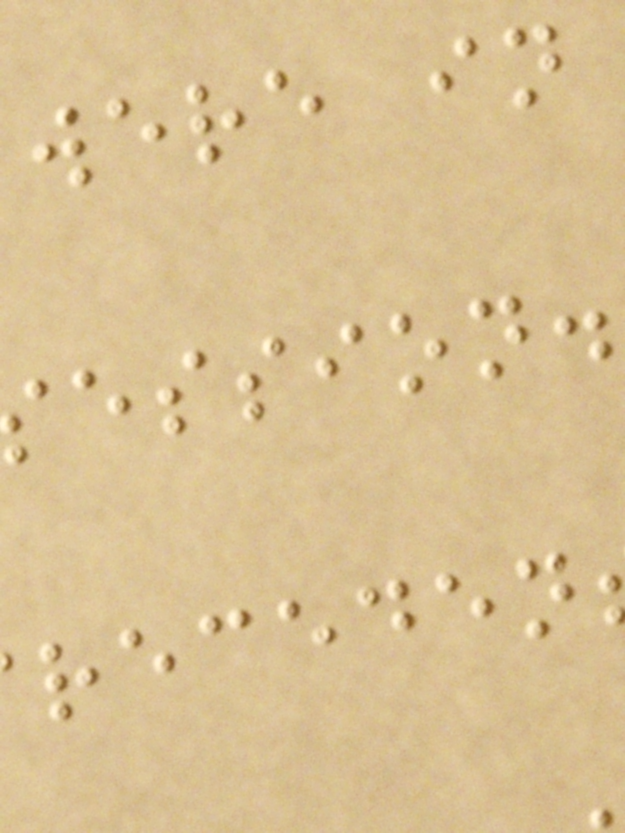were in
ession.
